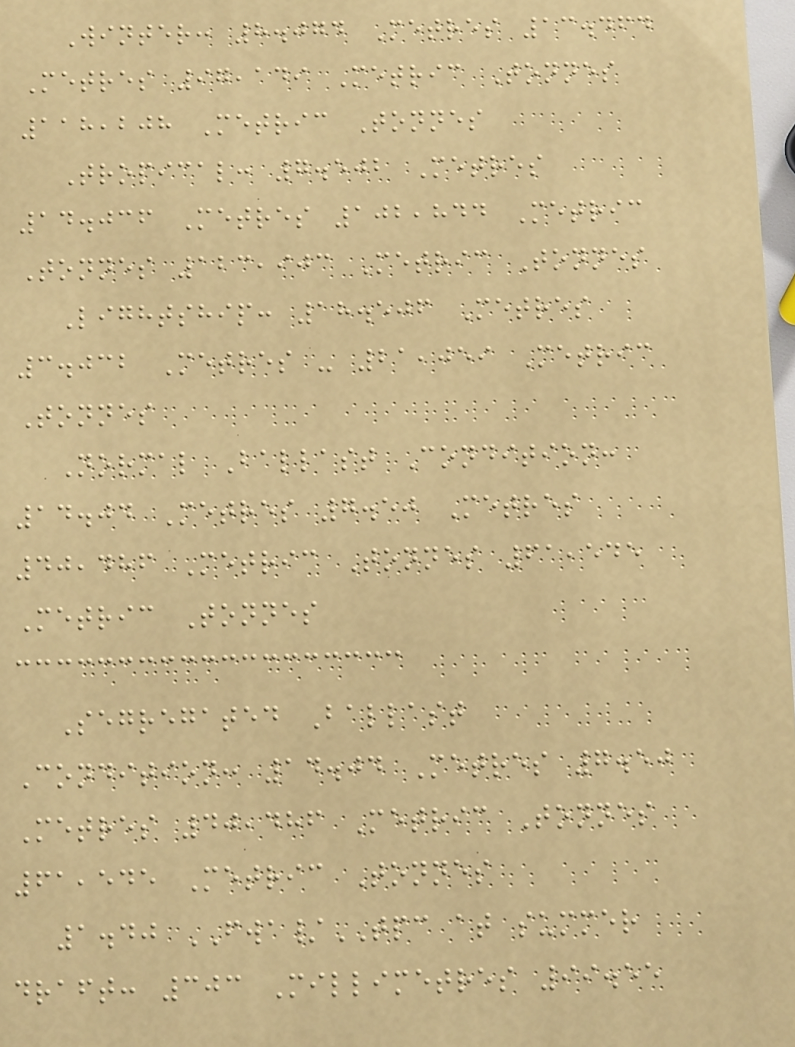Winter: 8.074 Metres 13.464
Metres 97,149 Metric Tonnes
118,208 Metric Tonnes
Tropical: 7.502 Metres
14.036 Metres 102,844 Metric
Tonnes 123,903 Metric Tonnes
Lightship: 18.506 Metres
3.032 Metres - 21,059 Metric
Tonnes
Normal Ballast Condition:
14.04 Metres 7.50 Metres
40,486 Metric Tonnes 61,545
Metric Tonnes
Segregated Ballast
Condition: 14.04 Metres 7.50
Metres 40,486 Metric Tonnes
61,545 Metric Tonnes
1.40 FWA/TPC at summer
draft: 303 Millimetres 99.55
